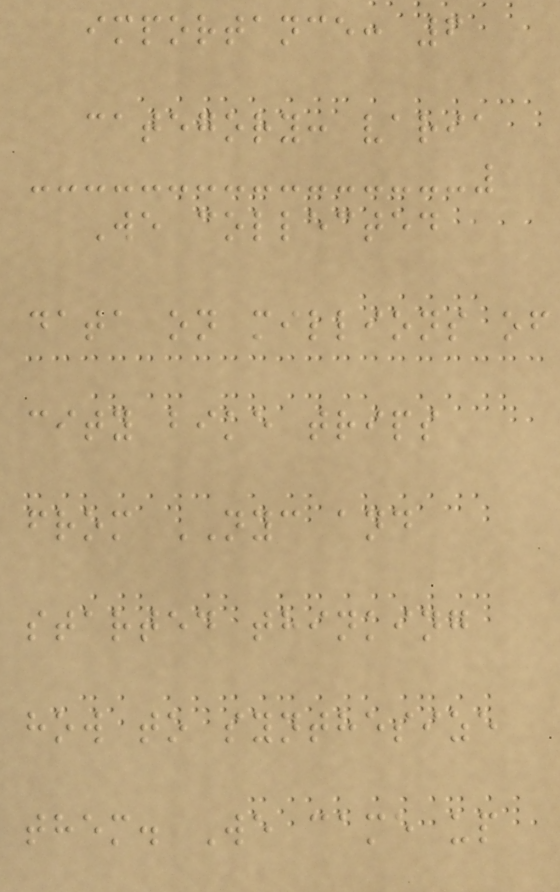importance: 6
category: varia
We collected
data on millions of
city bike trips
from NYC and
started thinking
how to synthesize
them. We came up
